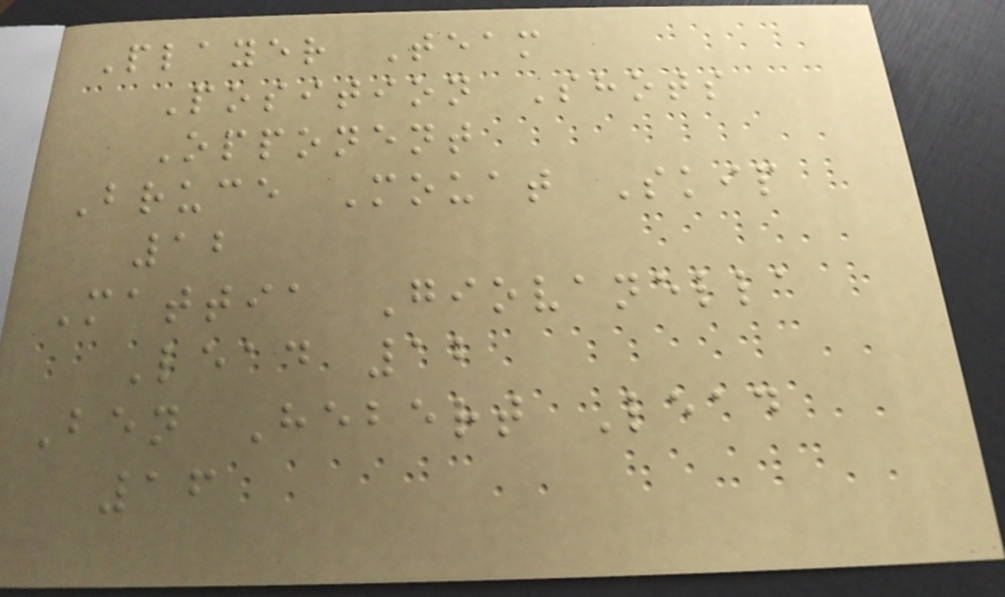Player Team
Position Shots
Opponent
Bruce Mouat Skip
12
Mattia Giovanella
Lead 12
Ben Hebert Lead
16
